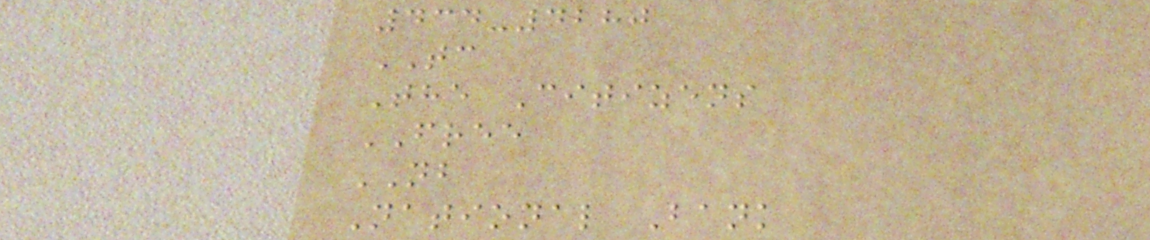434-4280
TC
The Citizens
FREE
NB
National Bank
